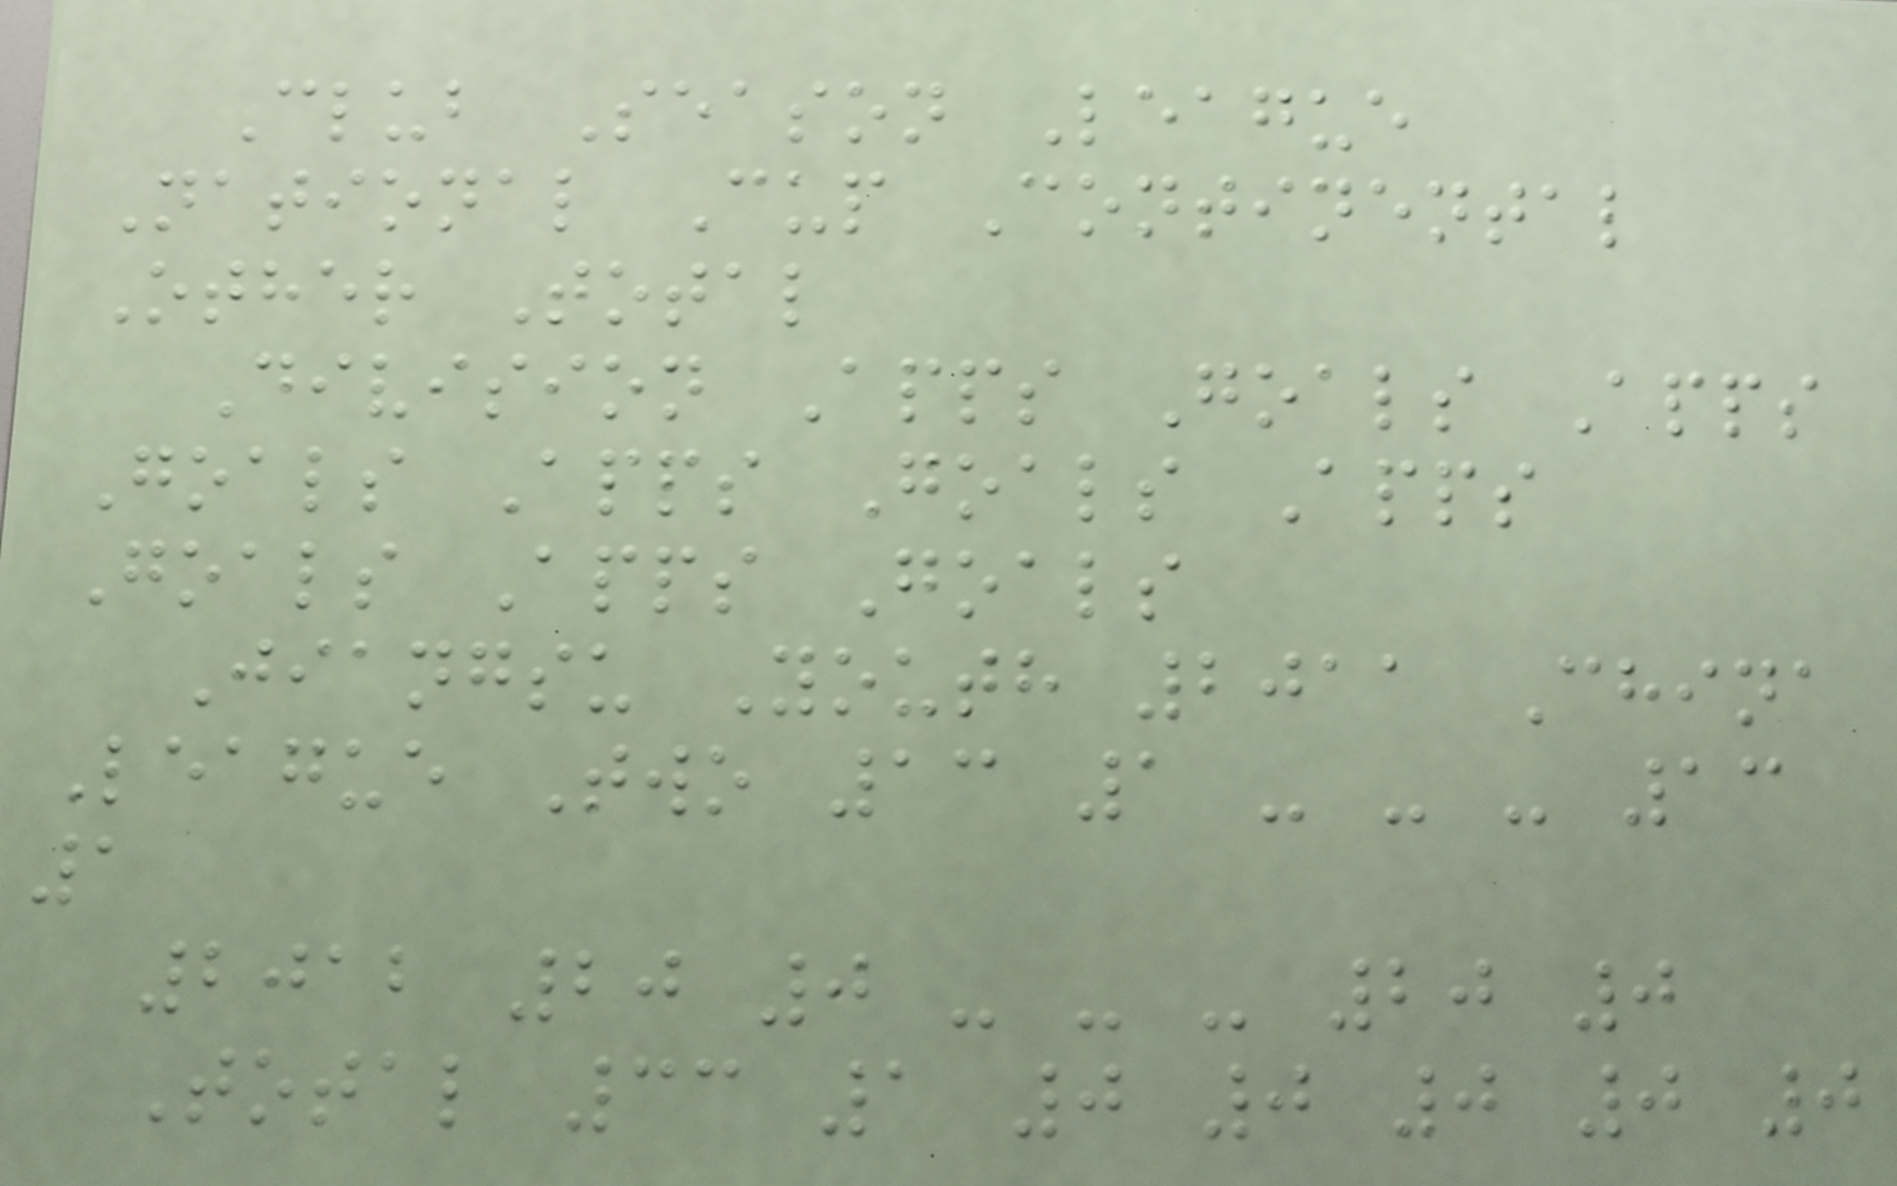Club Season League
National Cup Continental
Other Total
Division Apps Goals Apps
Goals Apps Goals Apps
Goals Apps Goals
Jiangsu Youth 2011 China
League Two 13 1 - - - 13
1
2012 20 0 - - - 20 0
Total 33 1 0 0 0 0 0
